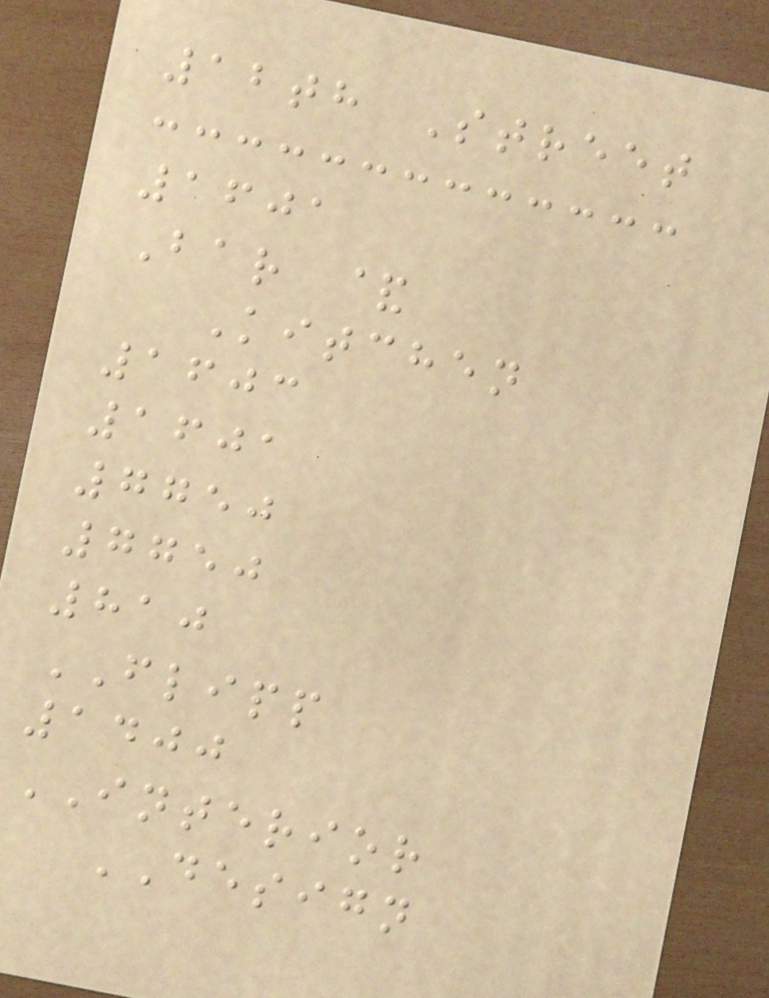12th Street
1601
Bar &
Kitchen
1603
1601
7750
7750
810
FLIPP
1400
INTERIOR
DESIGN
